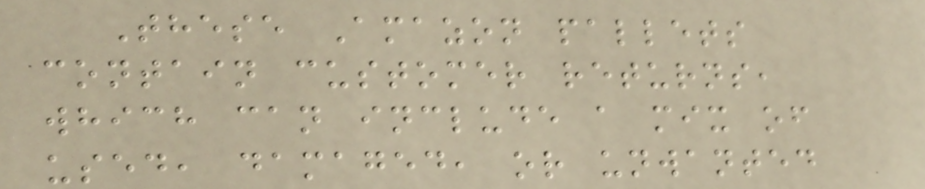These Amazon pallets
contain customer returns,
which can include a mix of
used, damaged, or unwanted
